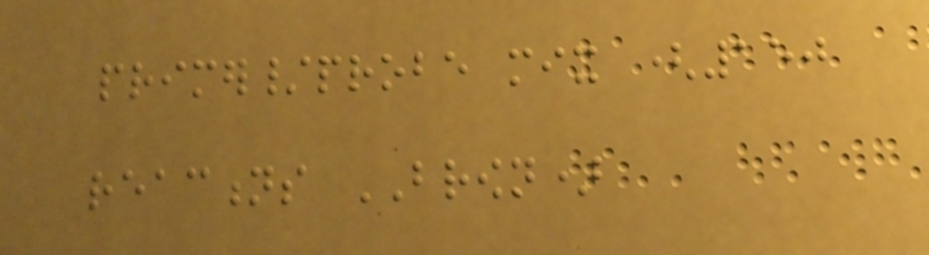primer/probe mix (150
reactions BROWN)
